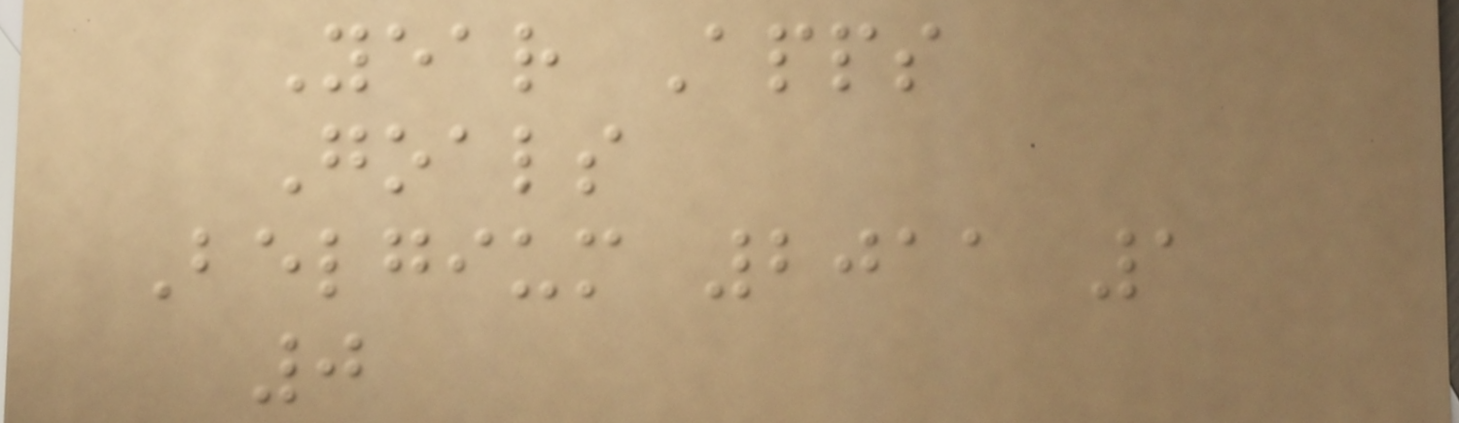Year Apps
Goals
Belgium 2011 1
0
